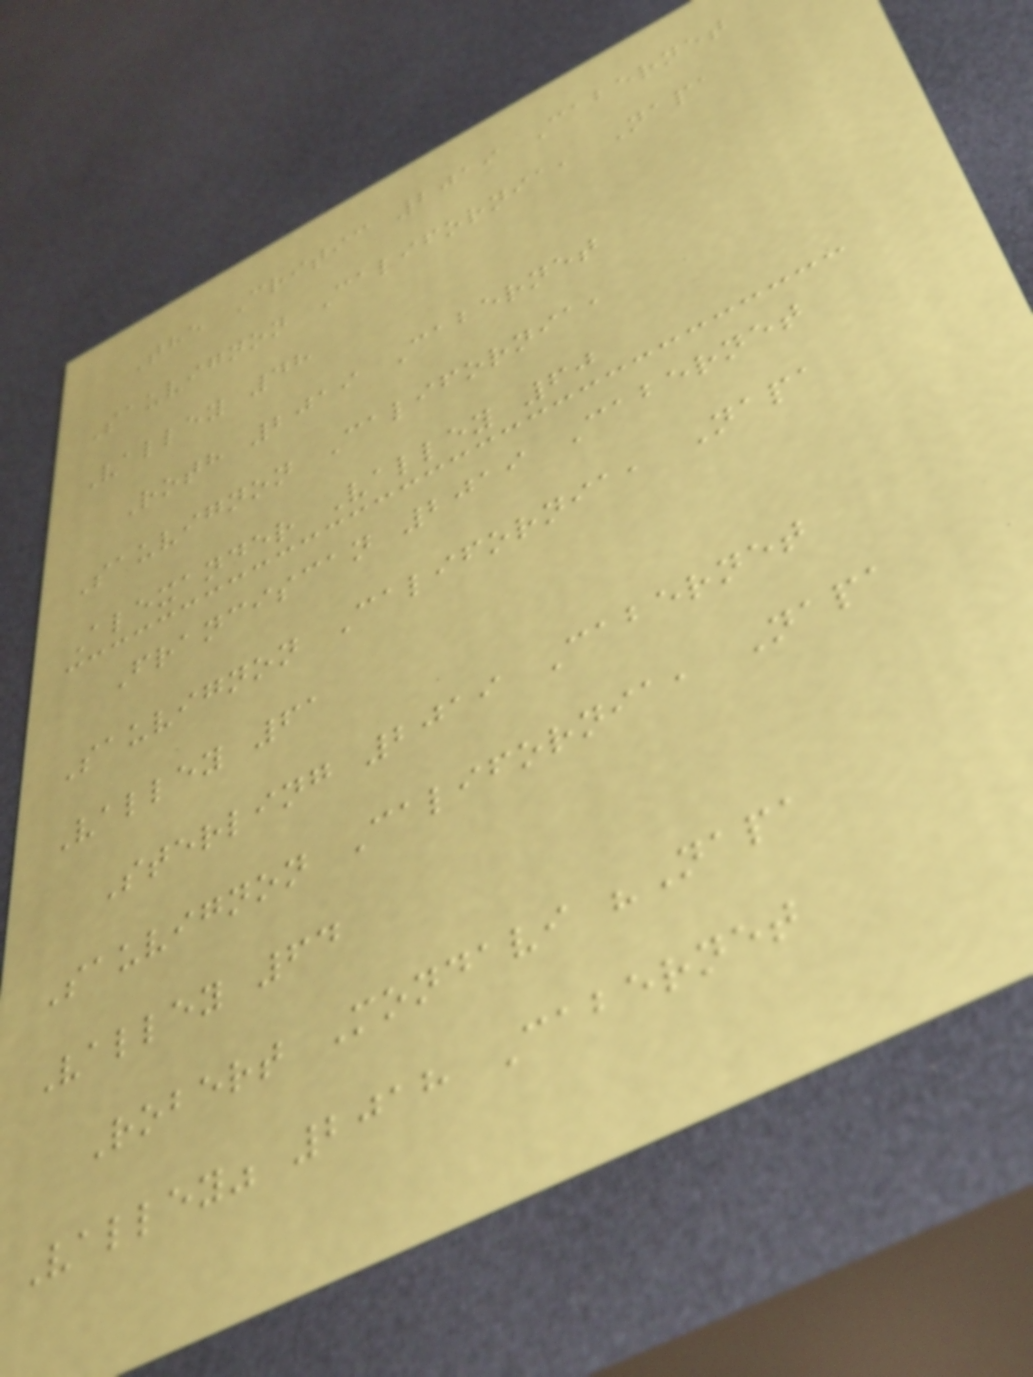The Critic 2019 Cabernet
Sauvignon California, Napa
Valley 48
Roth 2019 Cabernet
Sauvignon California,
Alexander Valley 60
Franciscan 2019 Cabernet
Sauvignon California, Napa
Valley 61
Sterling 2019 Cabernet
Sauvignon California, Napa
Valley 64
Robert Mondavi "Napa
Valley" 2018 Cabernet
